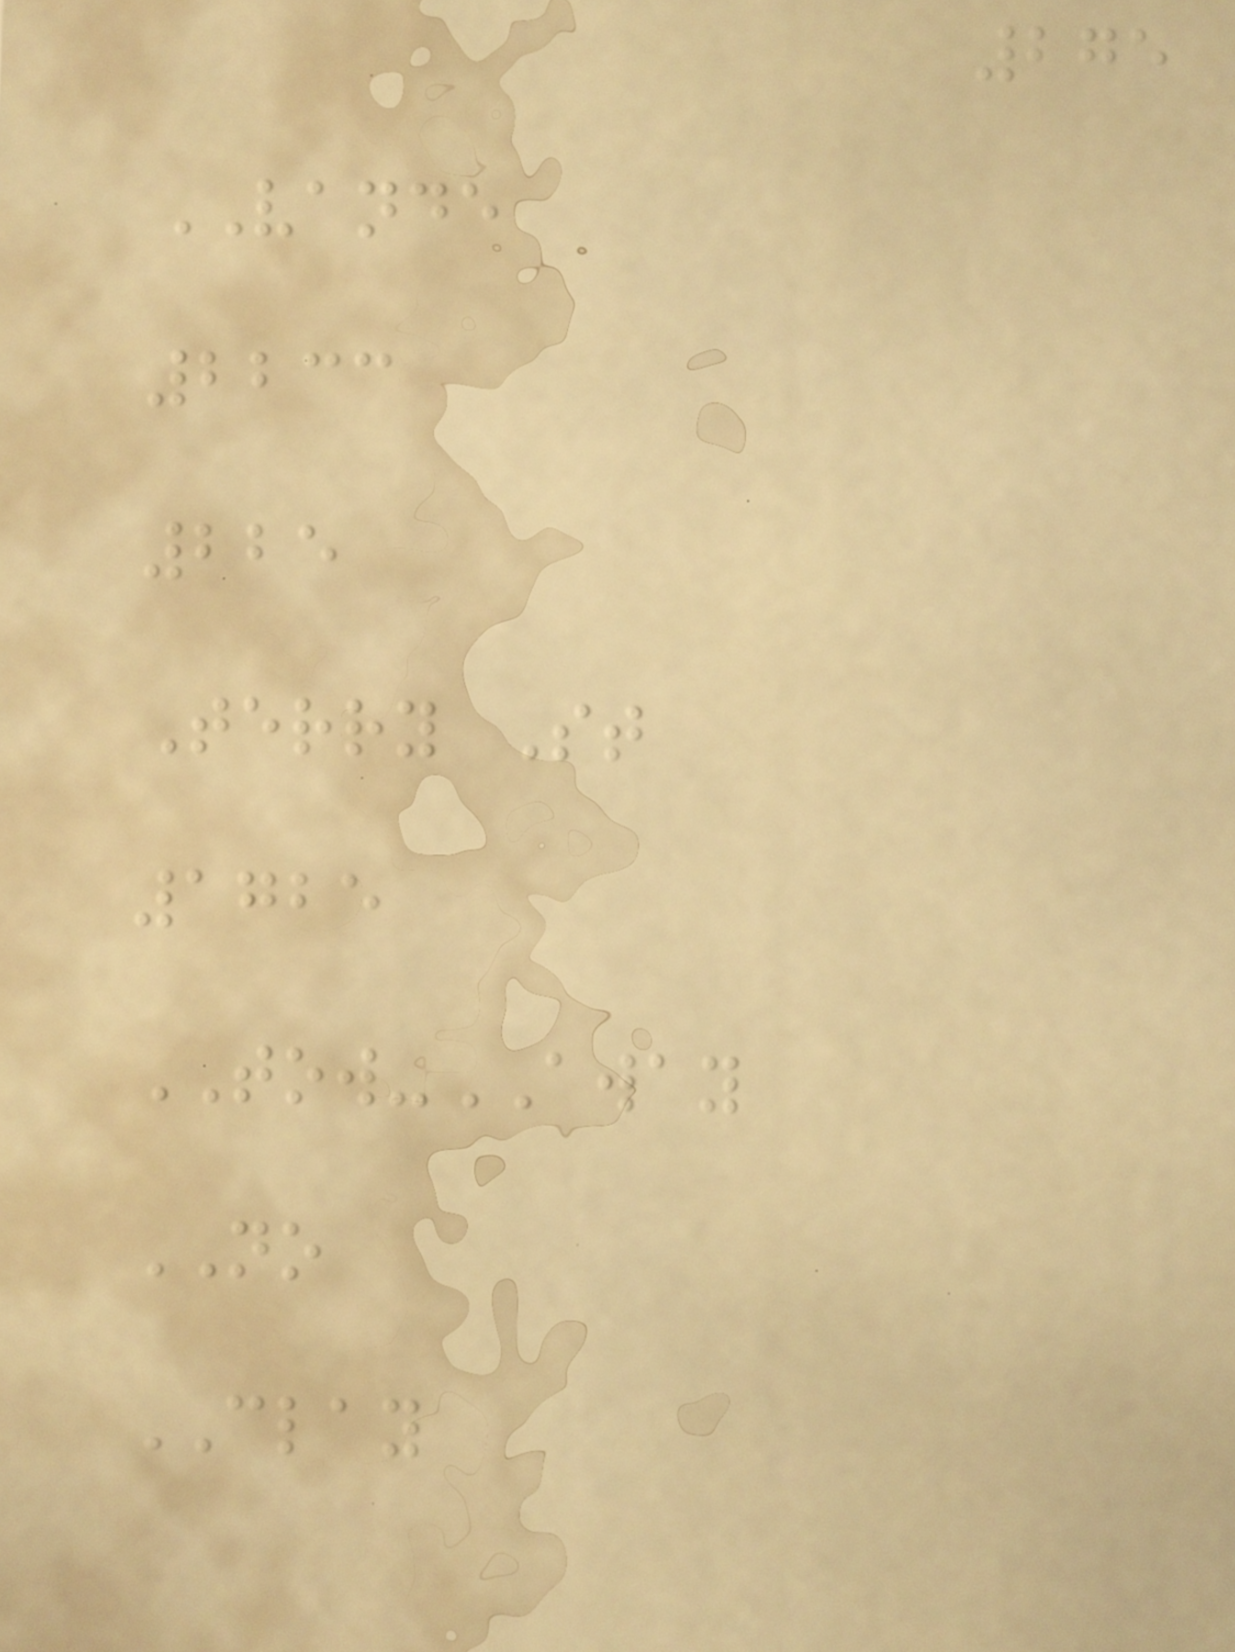275
VANDE
2233
225
Terry St
1725
TOW-AWAY
NO
CLAY
